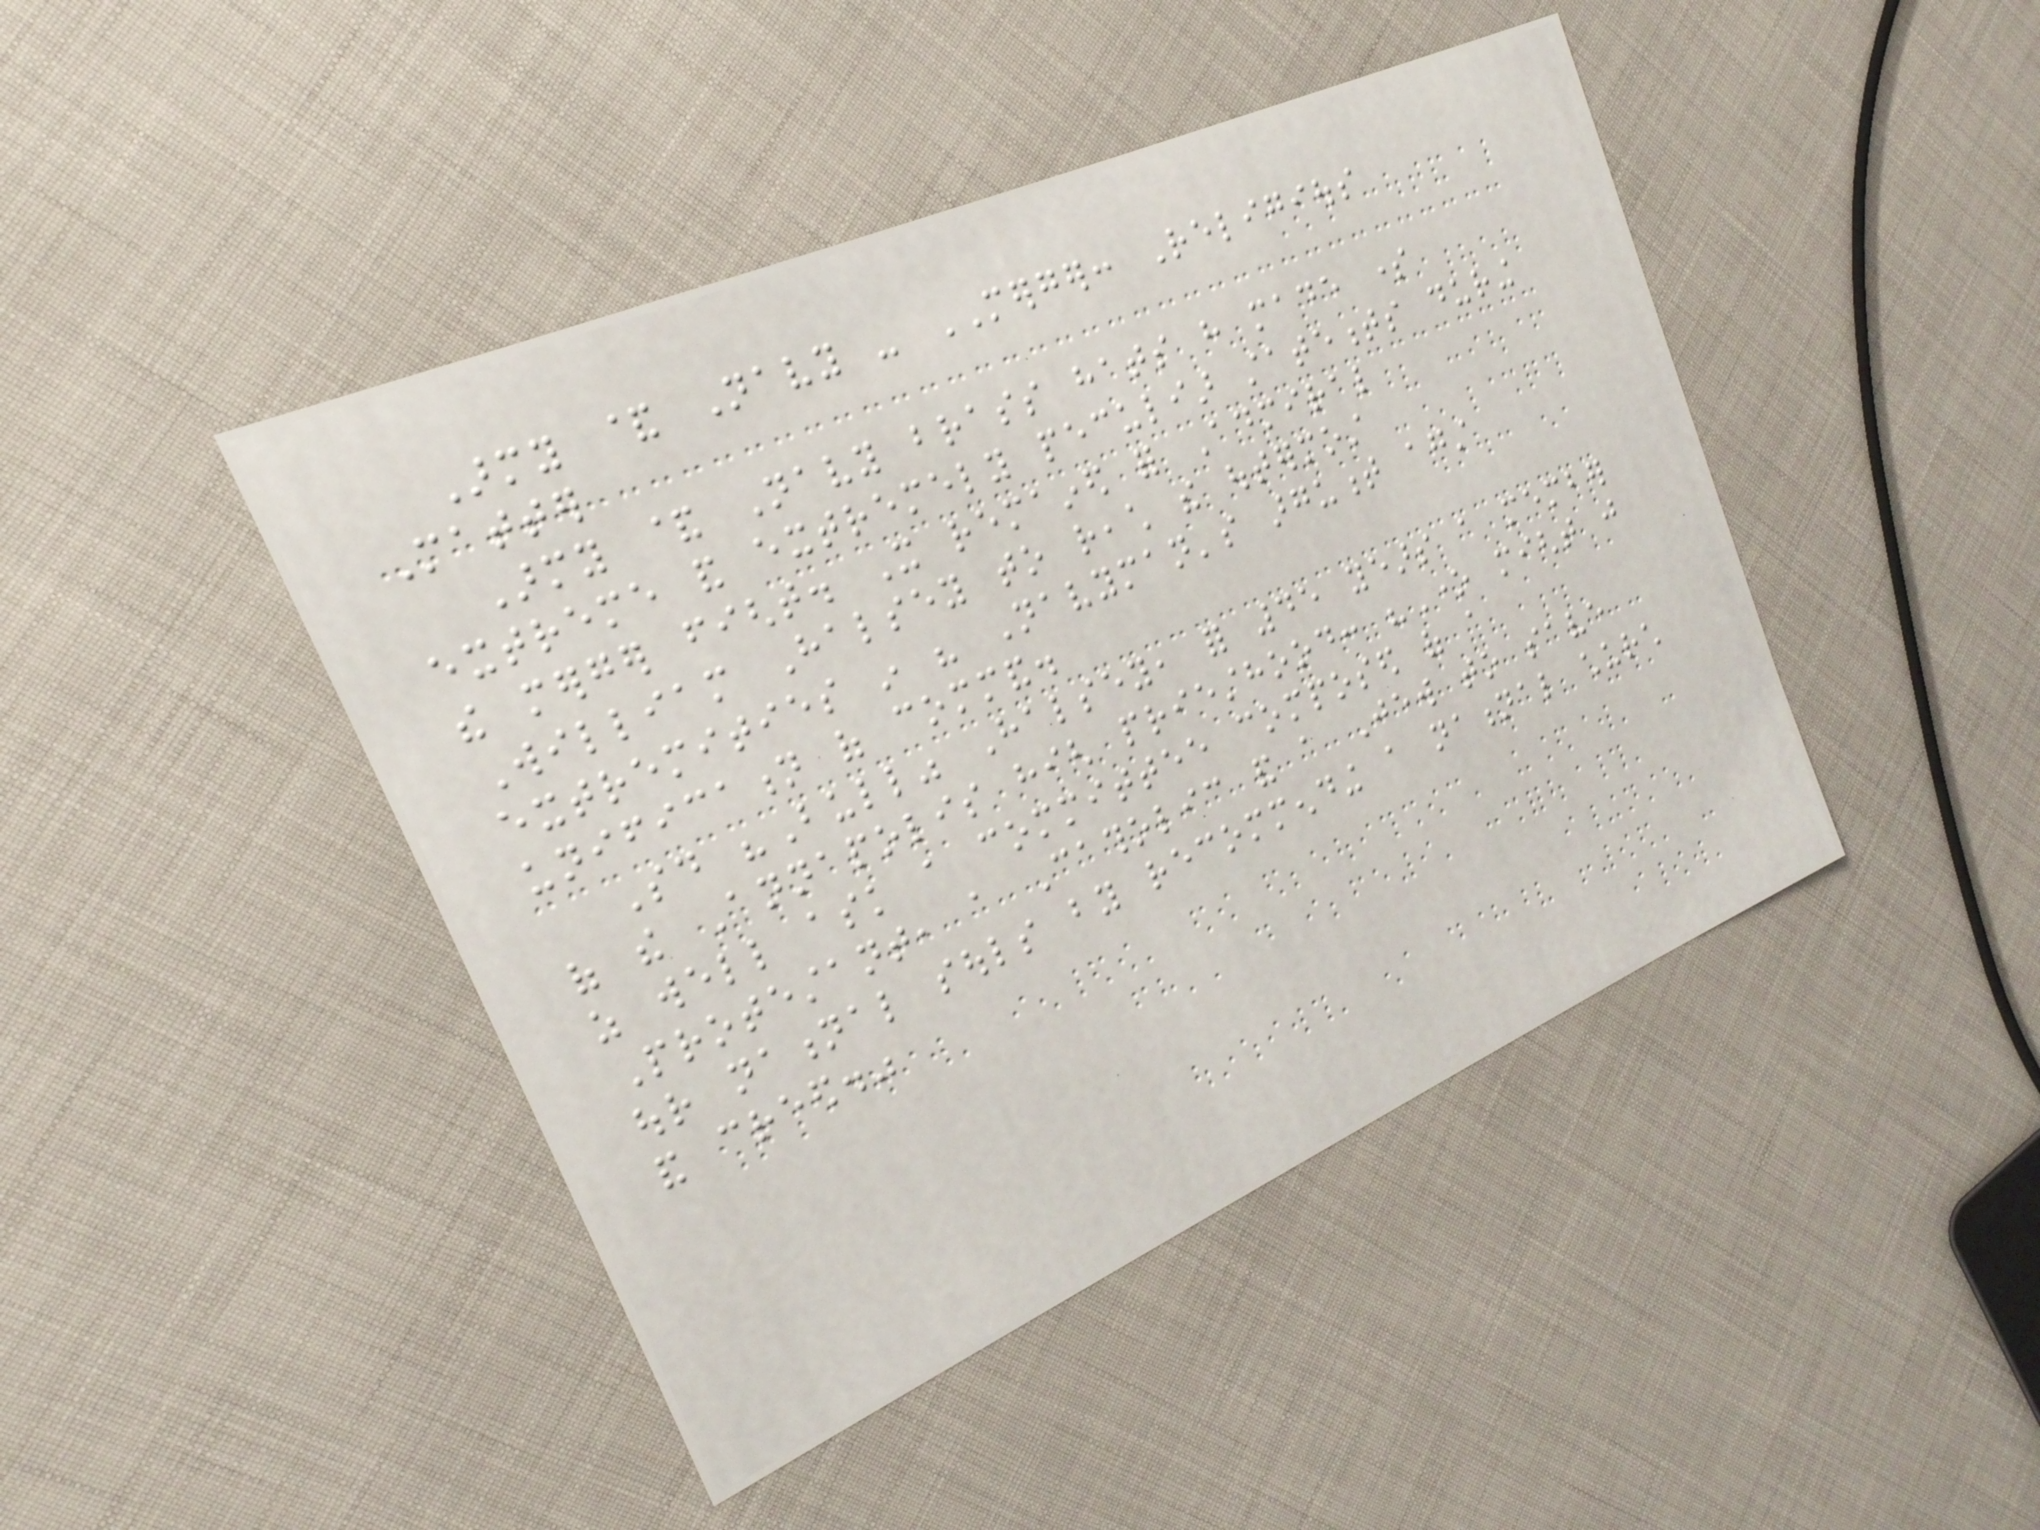Army & Navy - MERGER: Religious
Matter
Army & Navy brass hats have made some
extreme and extremely peculiar statements during
the merger fight. It remained for Admiral
William Halsey to reach the outermost
extremities in his Navyman's argument against
unification of command.
Said "Bull" Halsey, for 45 years a member
of the Annapolis high priesthood: "One might just
as well ask a committee composed of a
Protestant, a Catholic and a Jew to save
our national souls by recommending a national church
and creed."
